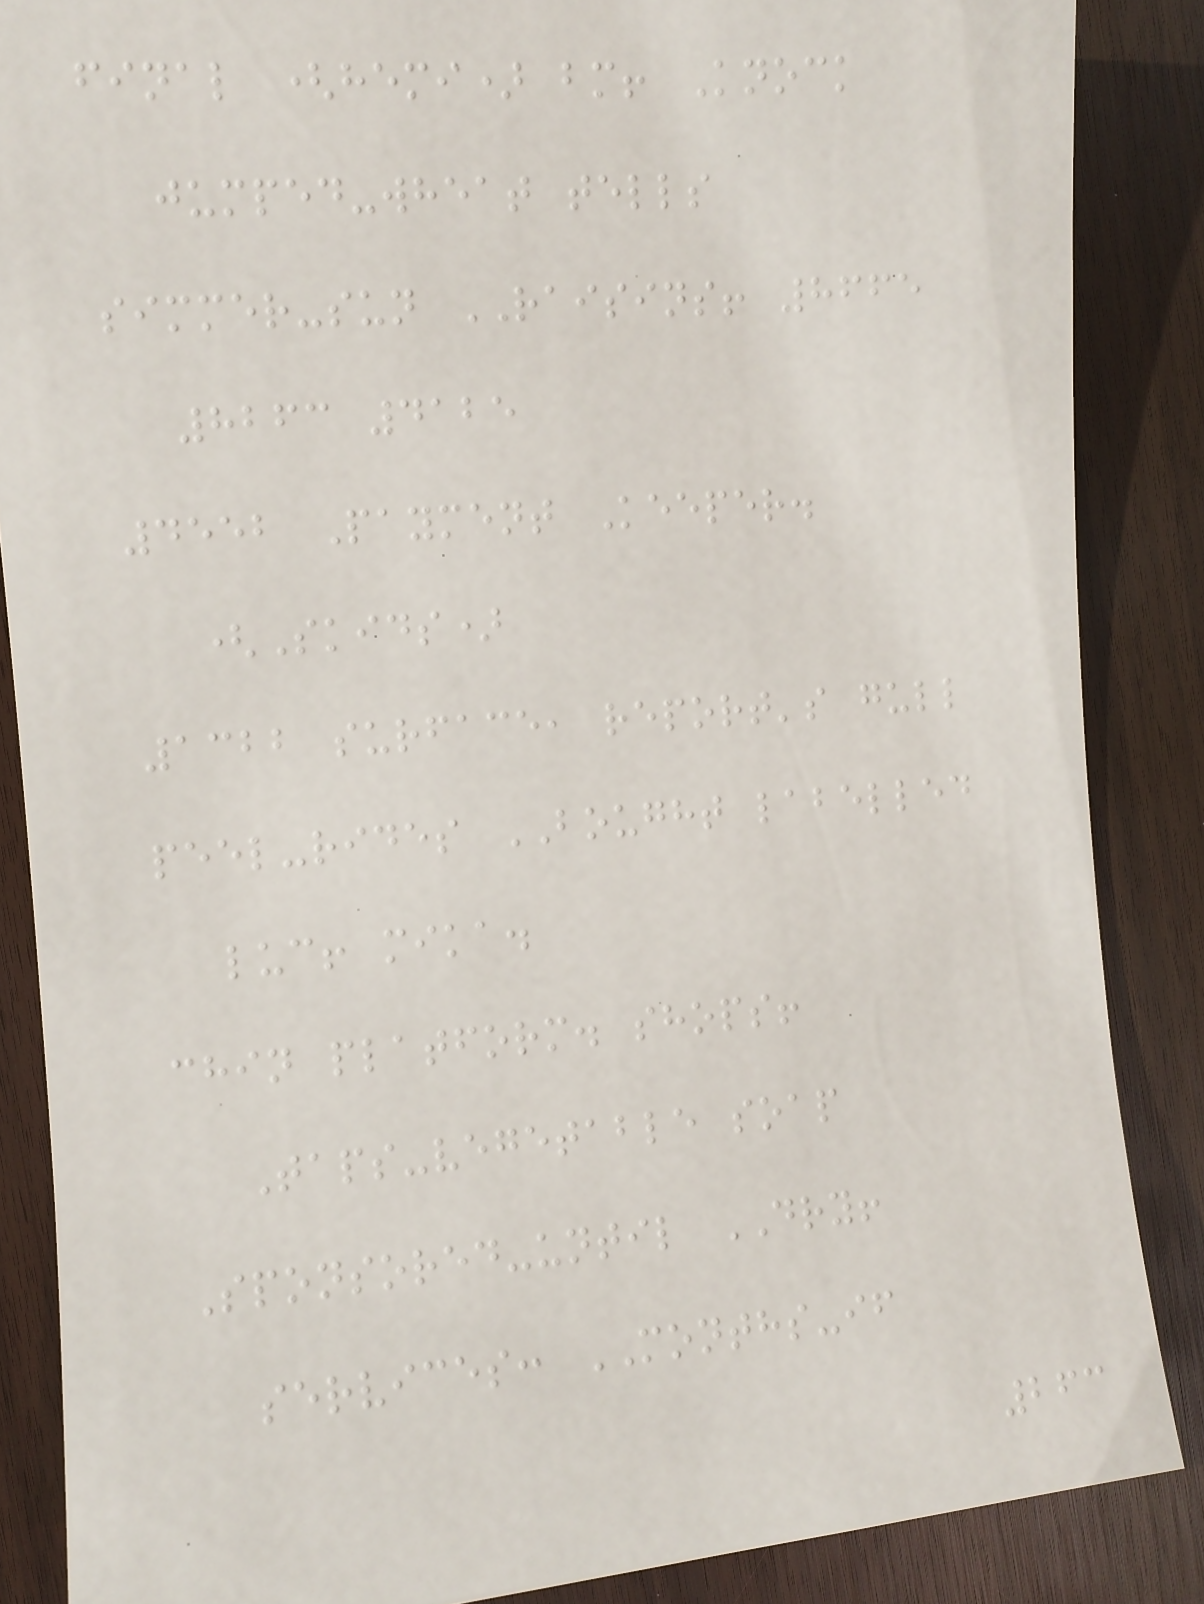final (hemi) bm! Knock
jumped-wheat tells
simmer-sun RAISINS! 8665
8263 4125
4552 Payment Keeper.
(Skids)
1322 surface, report's gull
peel-rides BOUGHT labelled
luc! mika.
chin platform. shops!
Taps-vegetable soap
Sponsored-until DRY!
services: MONTHS-if
263
